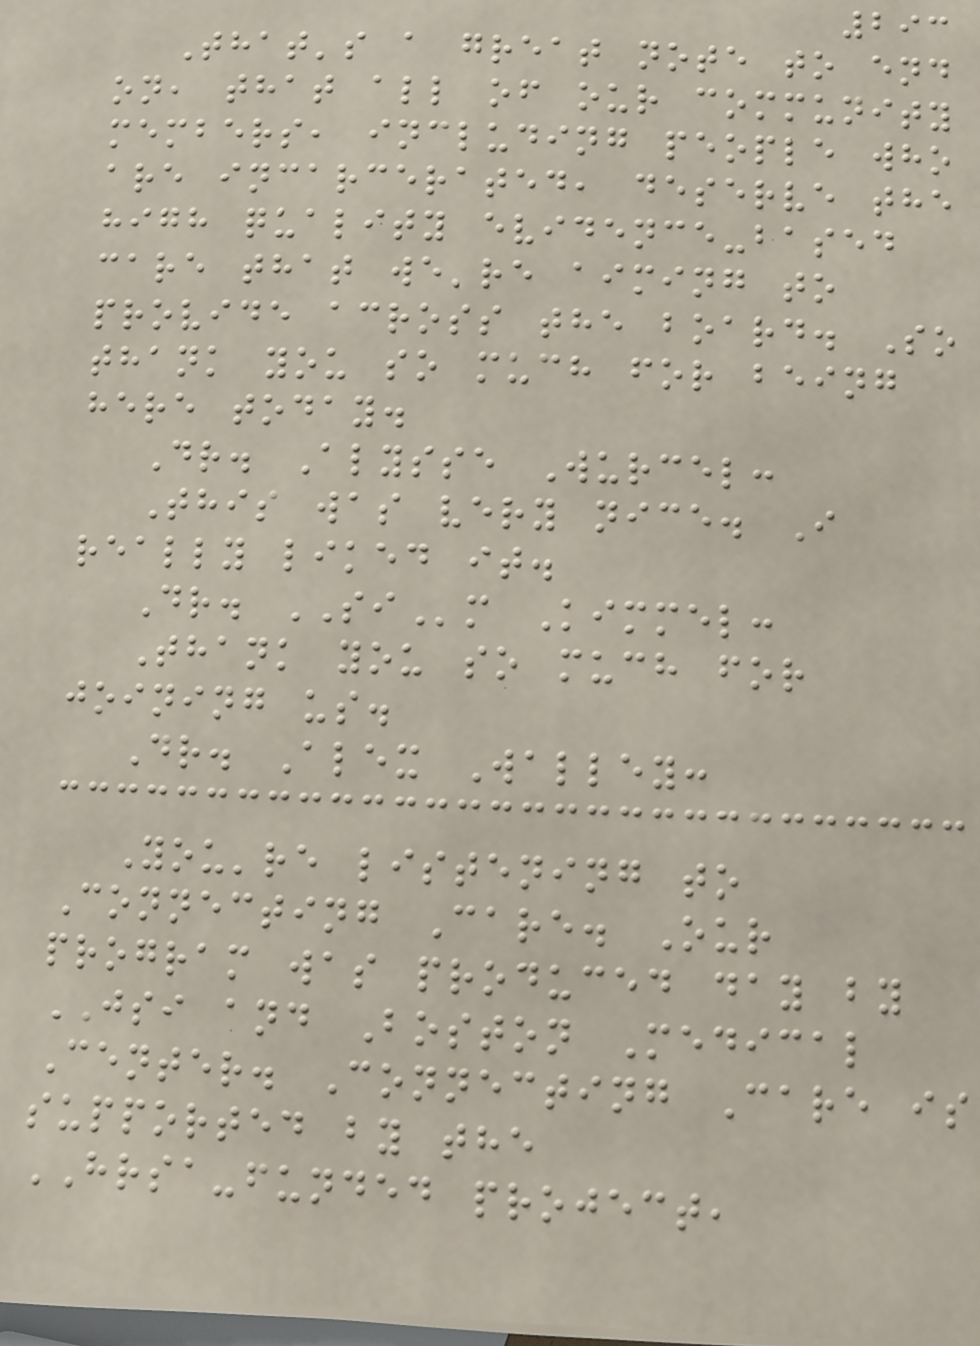293
That's a great note to end
on, that all of our community
members, including people who
are incarcerated, deserve the
high quality evidence-based
care that we're aiming to
provide across the board. So
thank you so much for being
here today.
Dr. Alysse Wurcel:
This was very nice. I
really liked it.
Dr. SIm Kimmel:
Thank you so much for
joining us.
Dr. Alex Walley:
You're listening to
Connecting Care. Our
program was produced day by
JSI and Boston Medical
Center. Connecting Care is
supported by the
HRSA-funded project,
